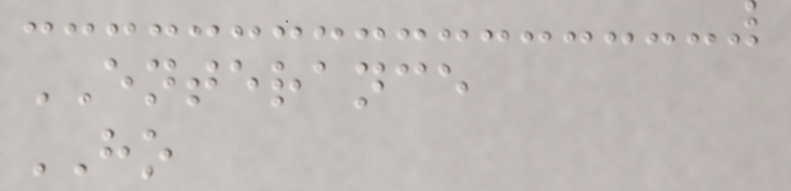ENTERANCE
HO
